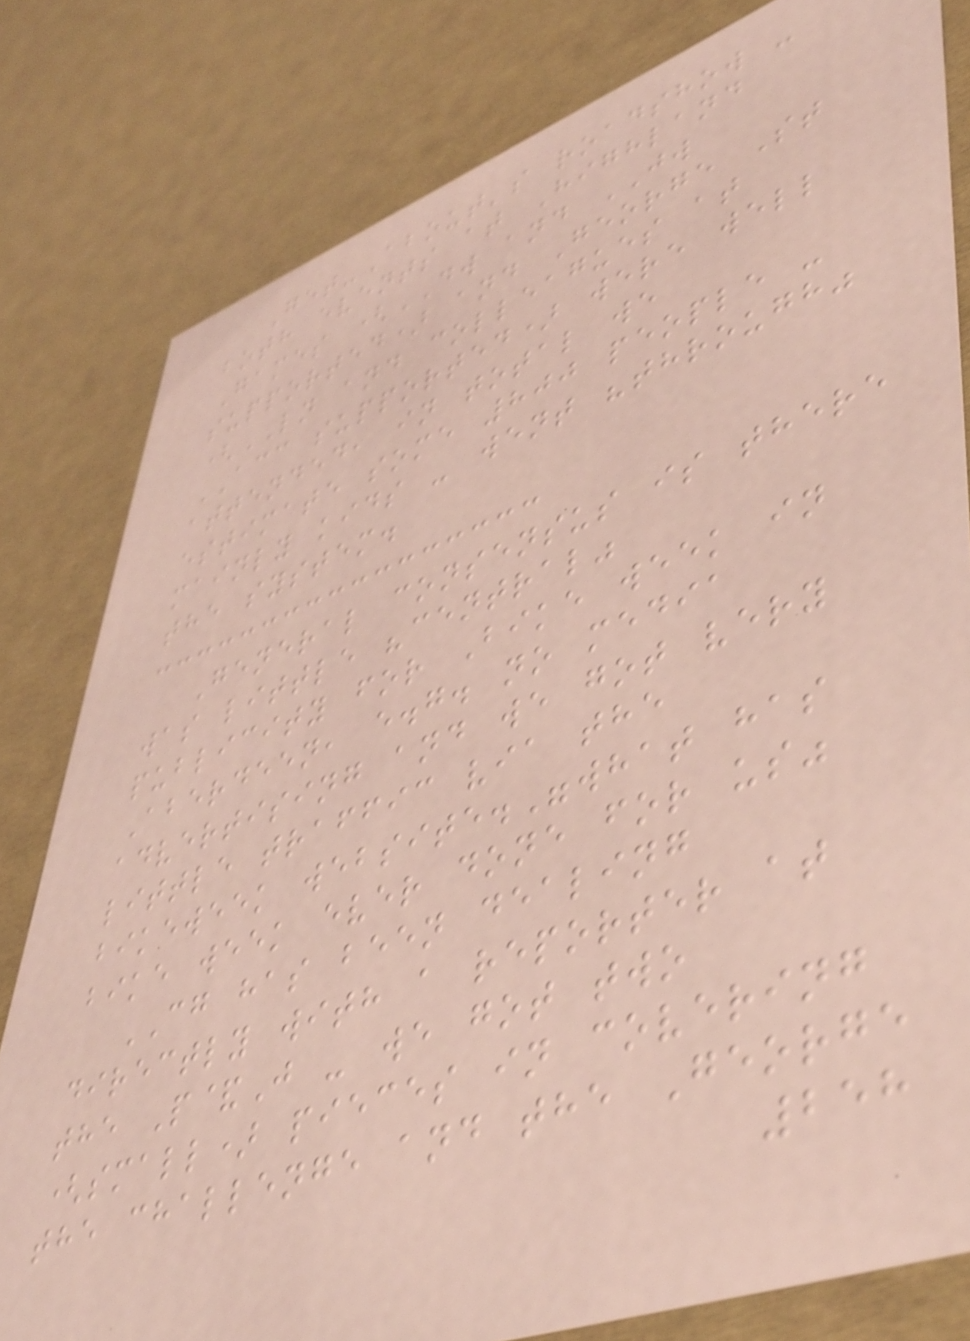Get-About's roadshow -
both events at Highland
Games (DW and JW
supported) and George St
(LN and colleagues at
ACC supported) were well
attended, in total we
estimate some 800 people -
mainly kids - went "through"
the system.
General consensus is there
was little "central"
publicity for Bike week in
Aberdeen, e.g. no media
advertising and we got very
little traffic via the
bikeweek website."what has
bike week ever done for us"
CG has been dealing
directly with a reporter at
the P&J - we got two
(small) pieces in covering
the challenge and the George
258
